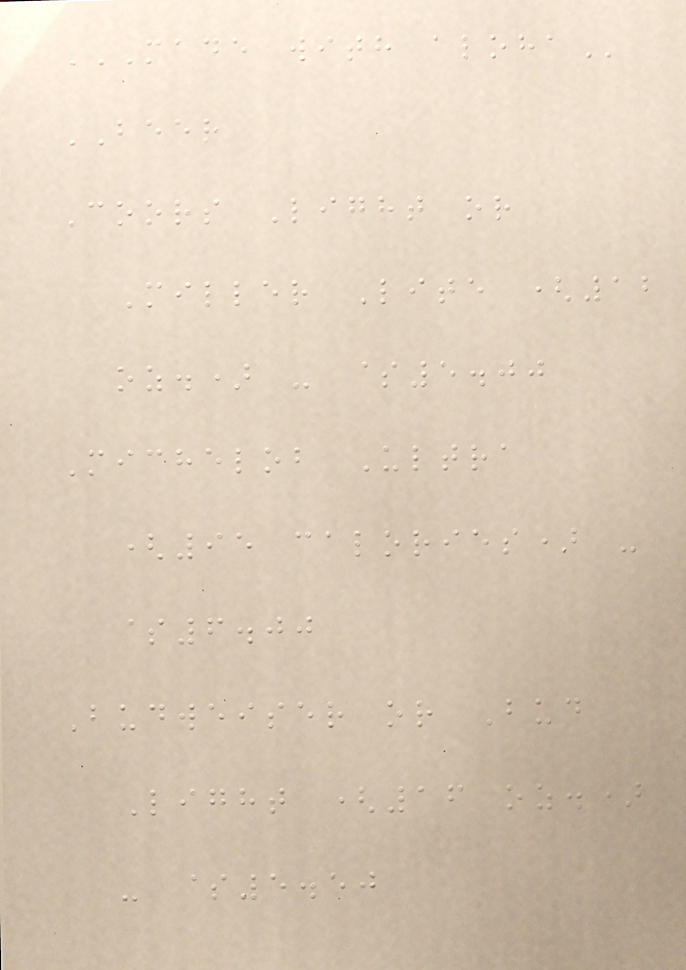MADE WITH ALOHA
BEER
Coors Light or
Miller Lite (12
oz.) - $5.00
Michelob Ultra
(95 calories) -
$6.00
Budweiser or Bud
Light (16 oz.)
- $5.50
